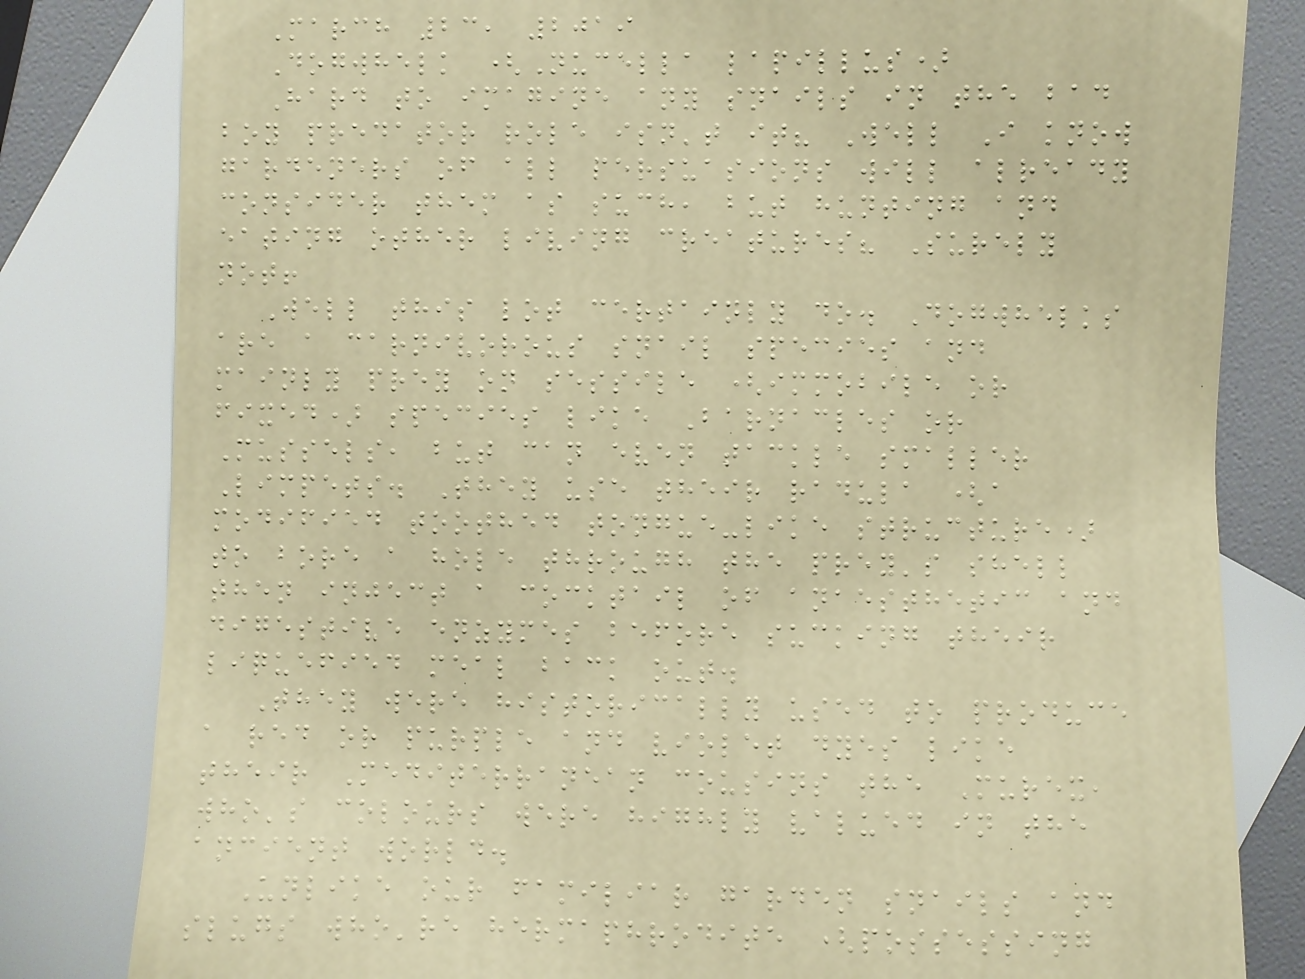March 23, 2019
Dogwhelk (Nucella lapillus)
Hard to imagine any snails in the bad
boy predator role isn't it? Well I know
gardeners of all persuasions will already
consider them as such, but hunting and
eating other living creatures? Surely
not!
Well this lot certainly do. Dogwhelks
are a carnivorous snail species and
mainly prey on sessile (immobile or
fixed) species like Barnacles or
Mussels, but can even tackle smaller
Limpets. They use their radula (a
modified toothed tongue-like structure)
to bore a hole through the prey's shell
then inject a cocktail of anaesthetic and
digestive enzymes before sucking their
liquefied meal back out.
They were historically used to produce
a red or purple and violet dyes like
their Mediterranean cousins the Murex,
who's colours were highly valued in the
ancient world.
Unlike our familiar garden snails and
slugs who're hermaphrodite (possessing
